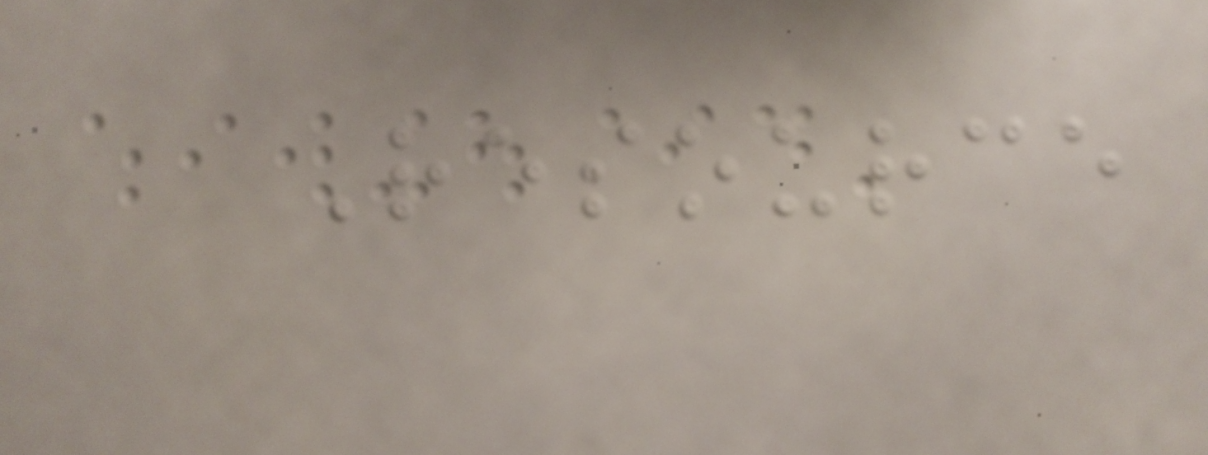Resource
